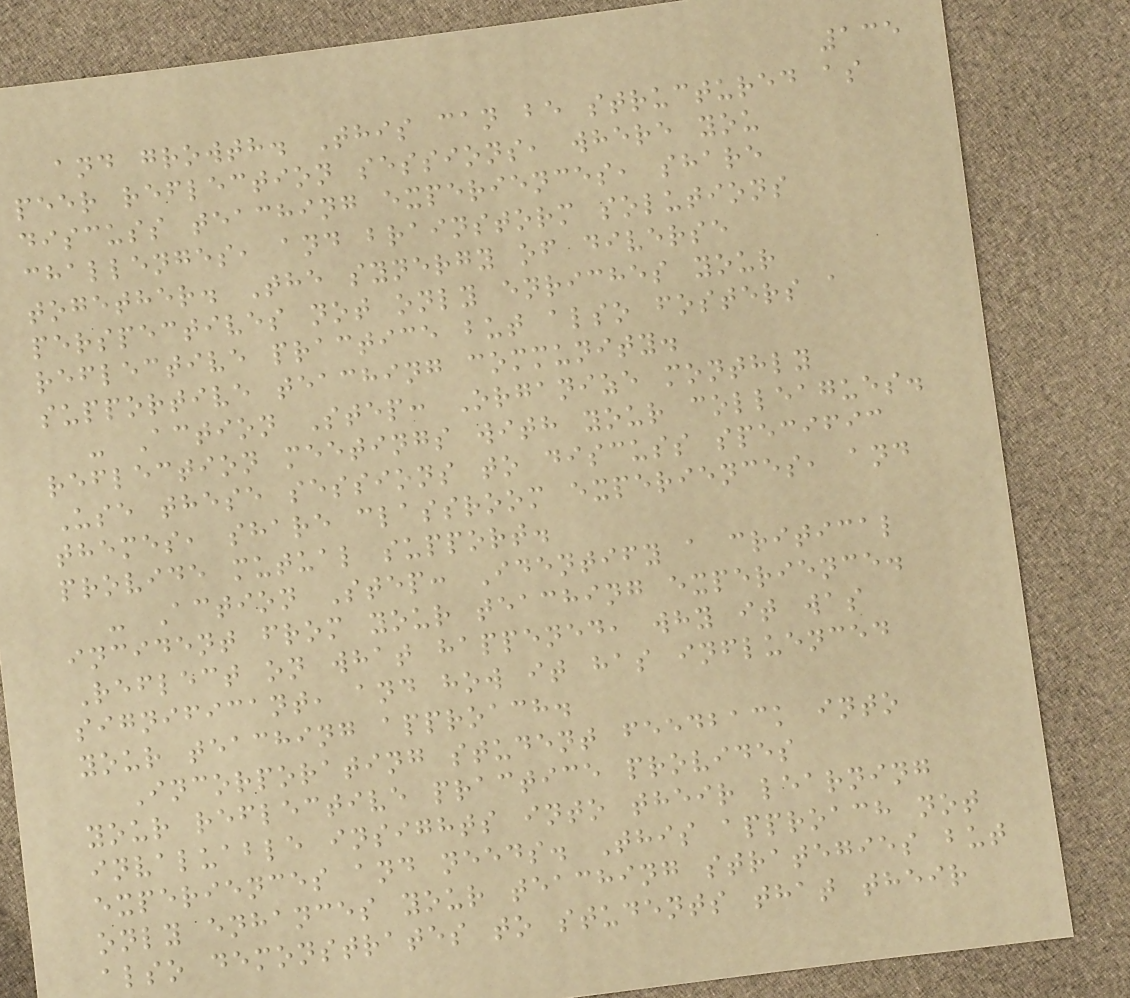135
and growth. This can be structured as
peer reflection sessions, where you
discuss teaching experiences, share
challenges, and brainstorm solutions
together. The synergy of diverse
perspectives not only enriches your
reflective practice but also fosters a
supportive teaching community.
- Action Step: Organize monthly
reflection meetings with your colleagues.
Use these sessions to discuss specific
themes, share classroom experiences, and
provide mutual support.
- Action Step: Identify a critical
incident from your teaching experience.
Reflect on what happened, why it was
significant, and how it has influenced
your teaching approach.
Incorporating student feedback into
your reflective practice provides
invaluable insights into their learning
experiences and needs. This approach not
only enhances your teaching strategies but
also demonstrates to students that their
